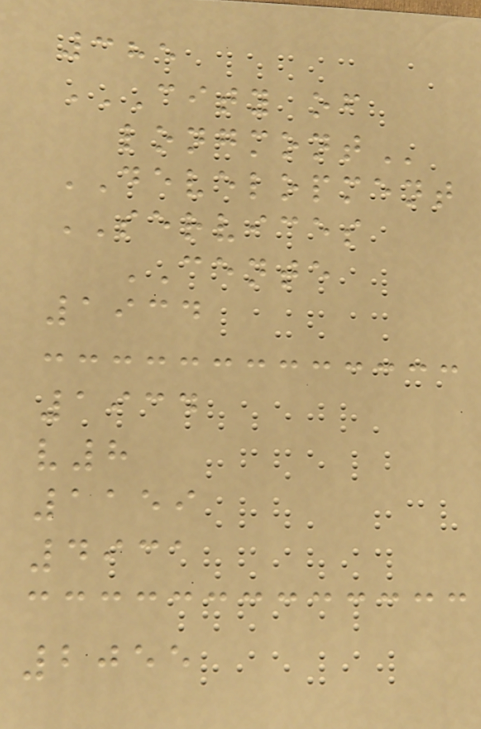385
CITY OF
LONGMONT
DEVELOPMENT
SERVICES
CENTE
1934
1934
v8
1159
4931
2055
